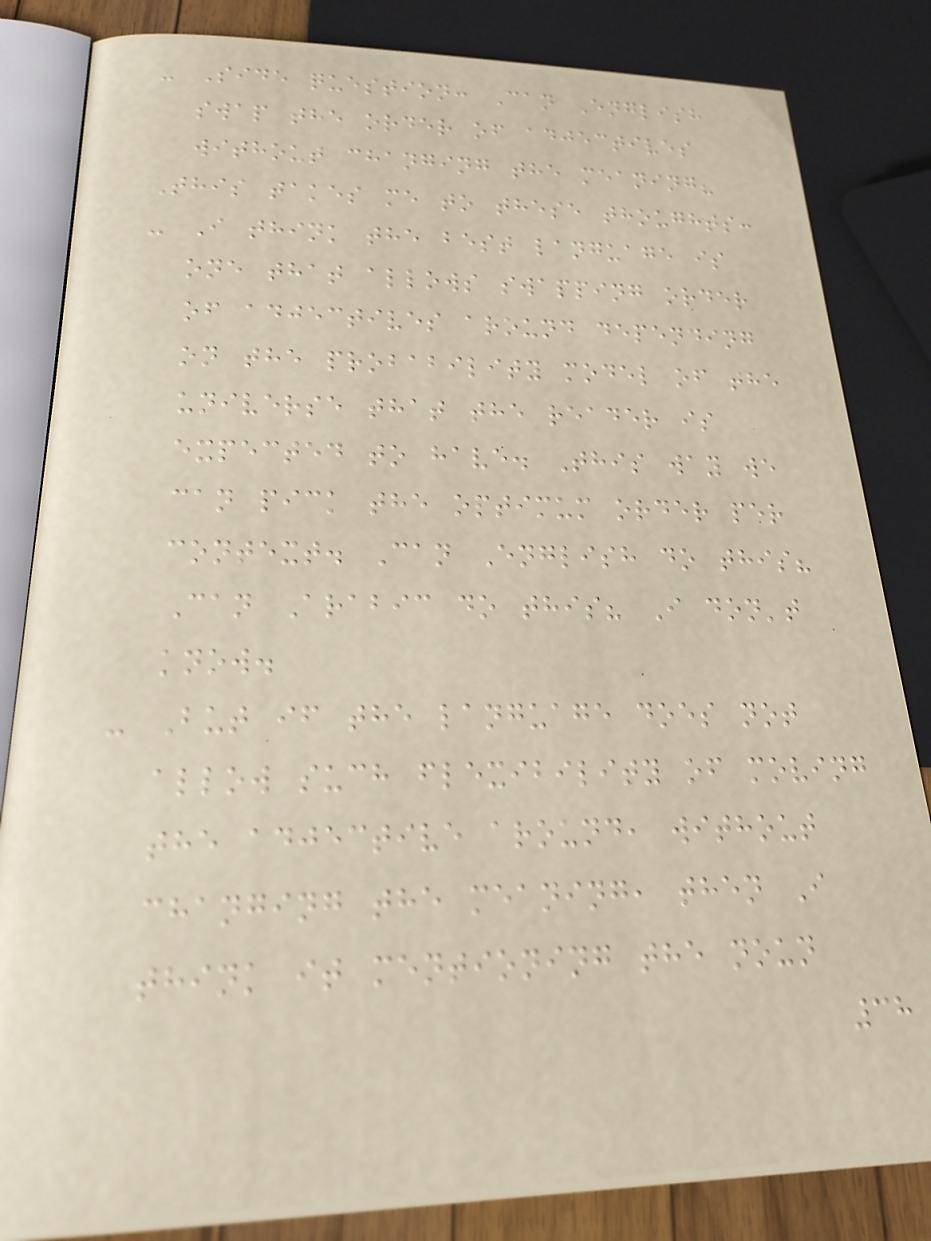- Side question: Can English
swap the order of adjectives
without changing the meaning?
This takes me to these thoughts:
- I think the best language is
one that allows swapping order
of adjectives around depending
on the probability model of the
universe that the reader is
expected to have. This way we
can pick the optimum order per
context. Can English do this?
Can Arabic do this? I don't
know.
- But if the language does not
allow such flexibility of moving
the adjective around, without
changing the meaning, then I
think it mentioning the noun
38
